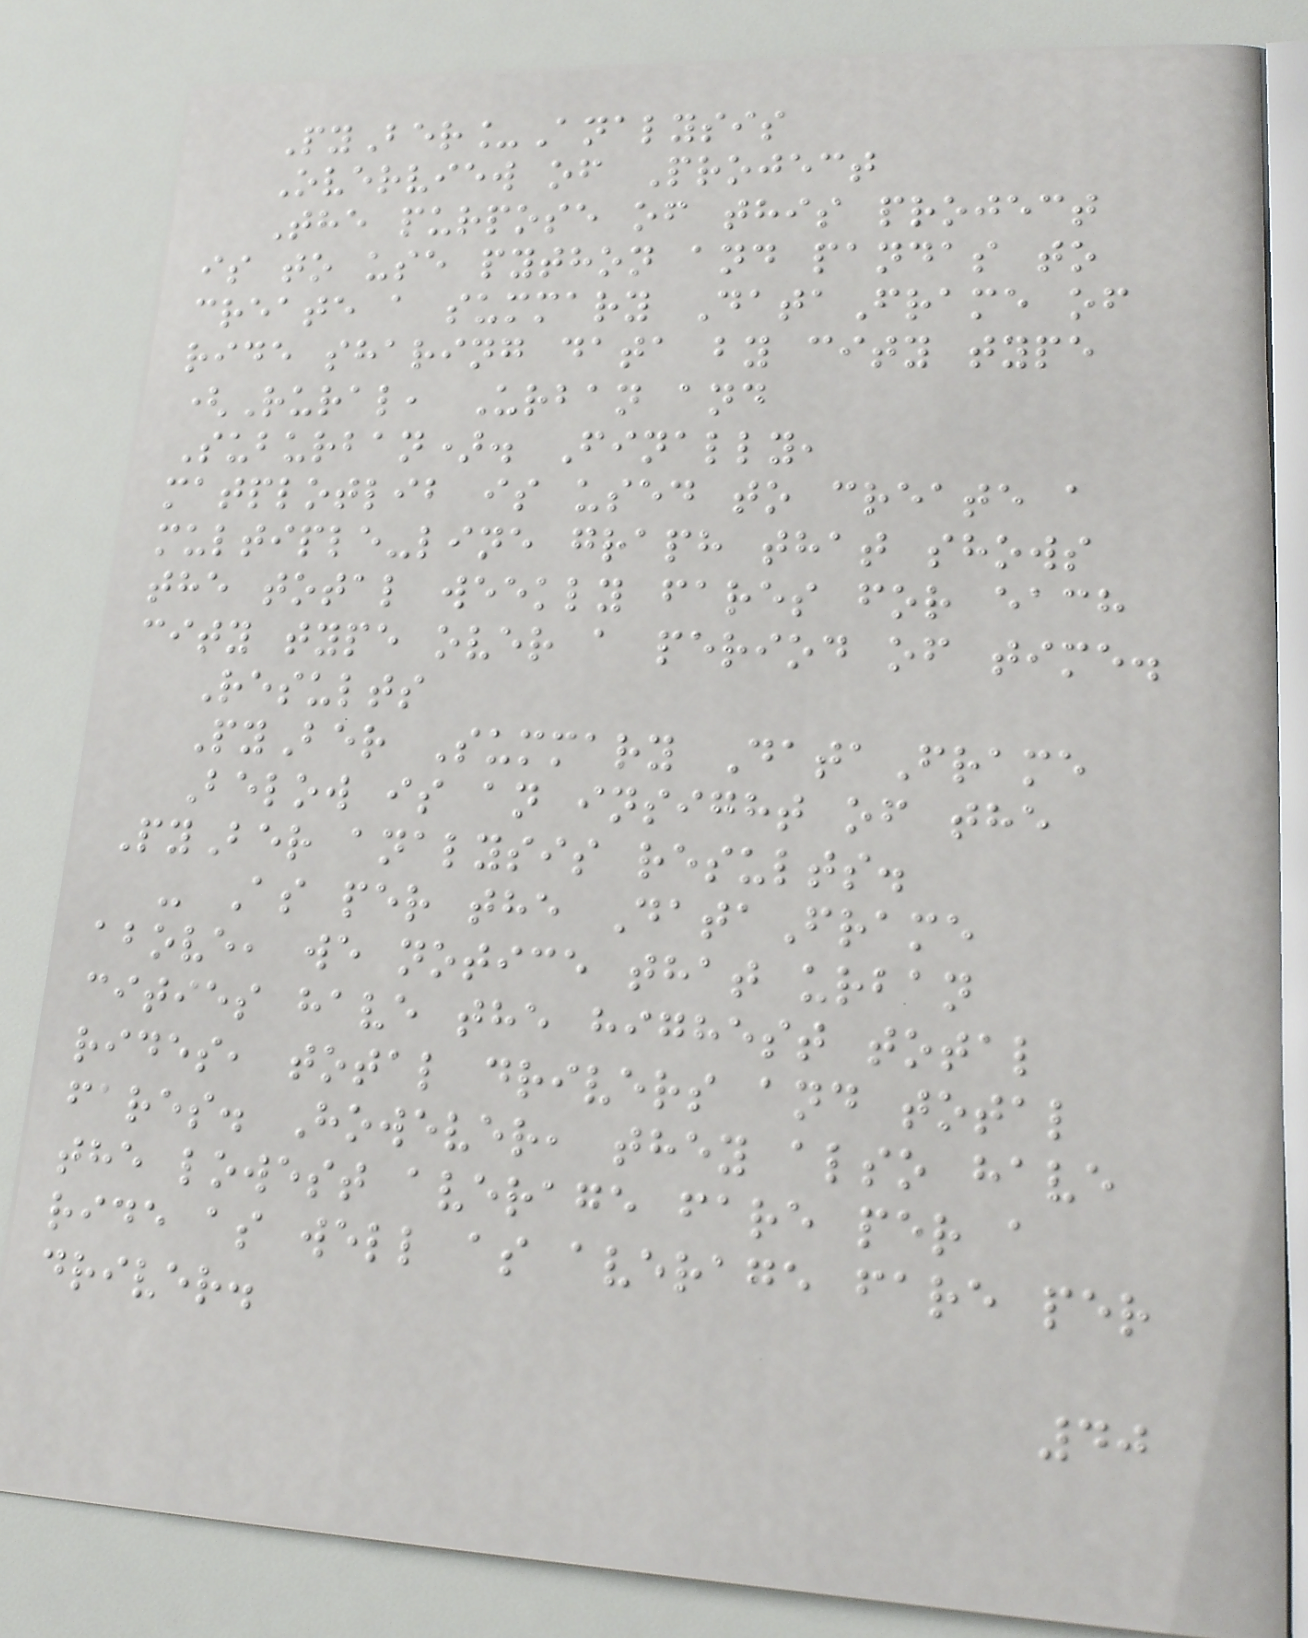PyBer_Analysis
Overview of Project
The purpose of this project
is to use python and pandas to
create a summary DataFrame of
ride sharing data by city type
(Rural, Urban and
Suburban). Finally,
matplotlib is used to create a
multiple-line graph that shows
the total weekly fares for each
city type over a period of time.
Results
PyBer Summary DataFrame
Below is an insight of the
PyBer analysis results.
- As per the DataFrame
above, we notice that urban
cities have the highest total
rides, total drivers and total
fares. However, they also have
the lowest average fare per a
ride as well as average fare per
driver.
40
